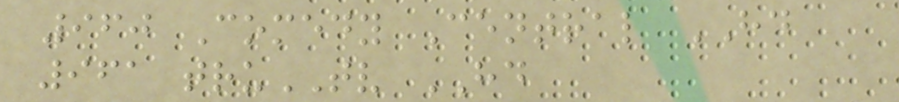960 Comedy Central HD
961 truTV HD
